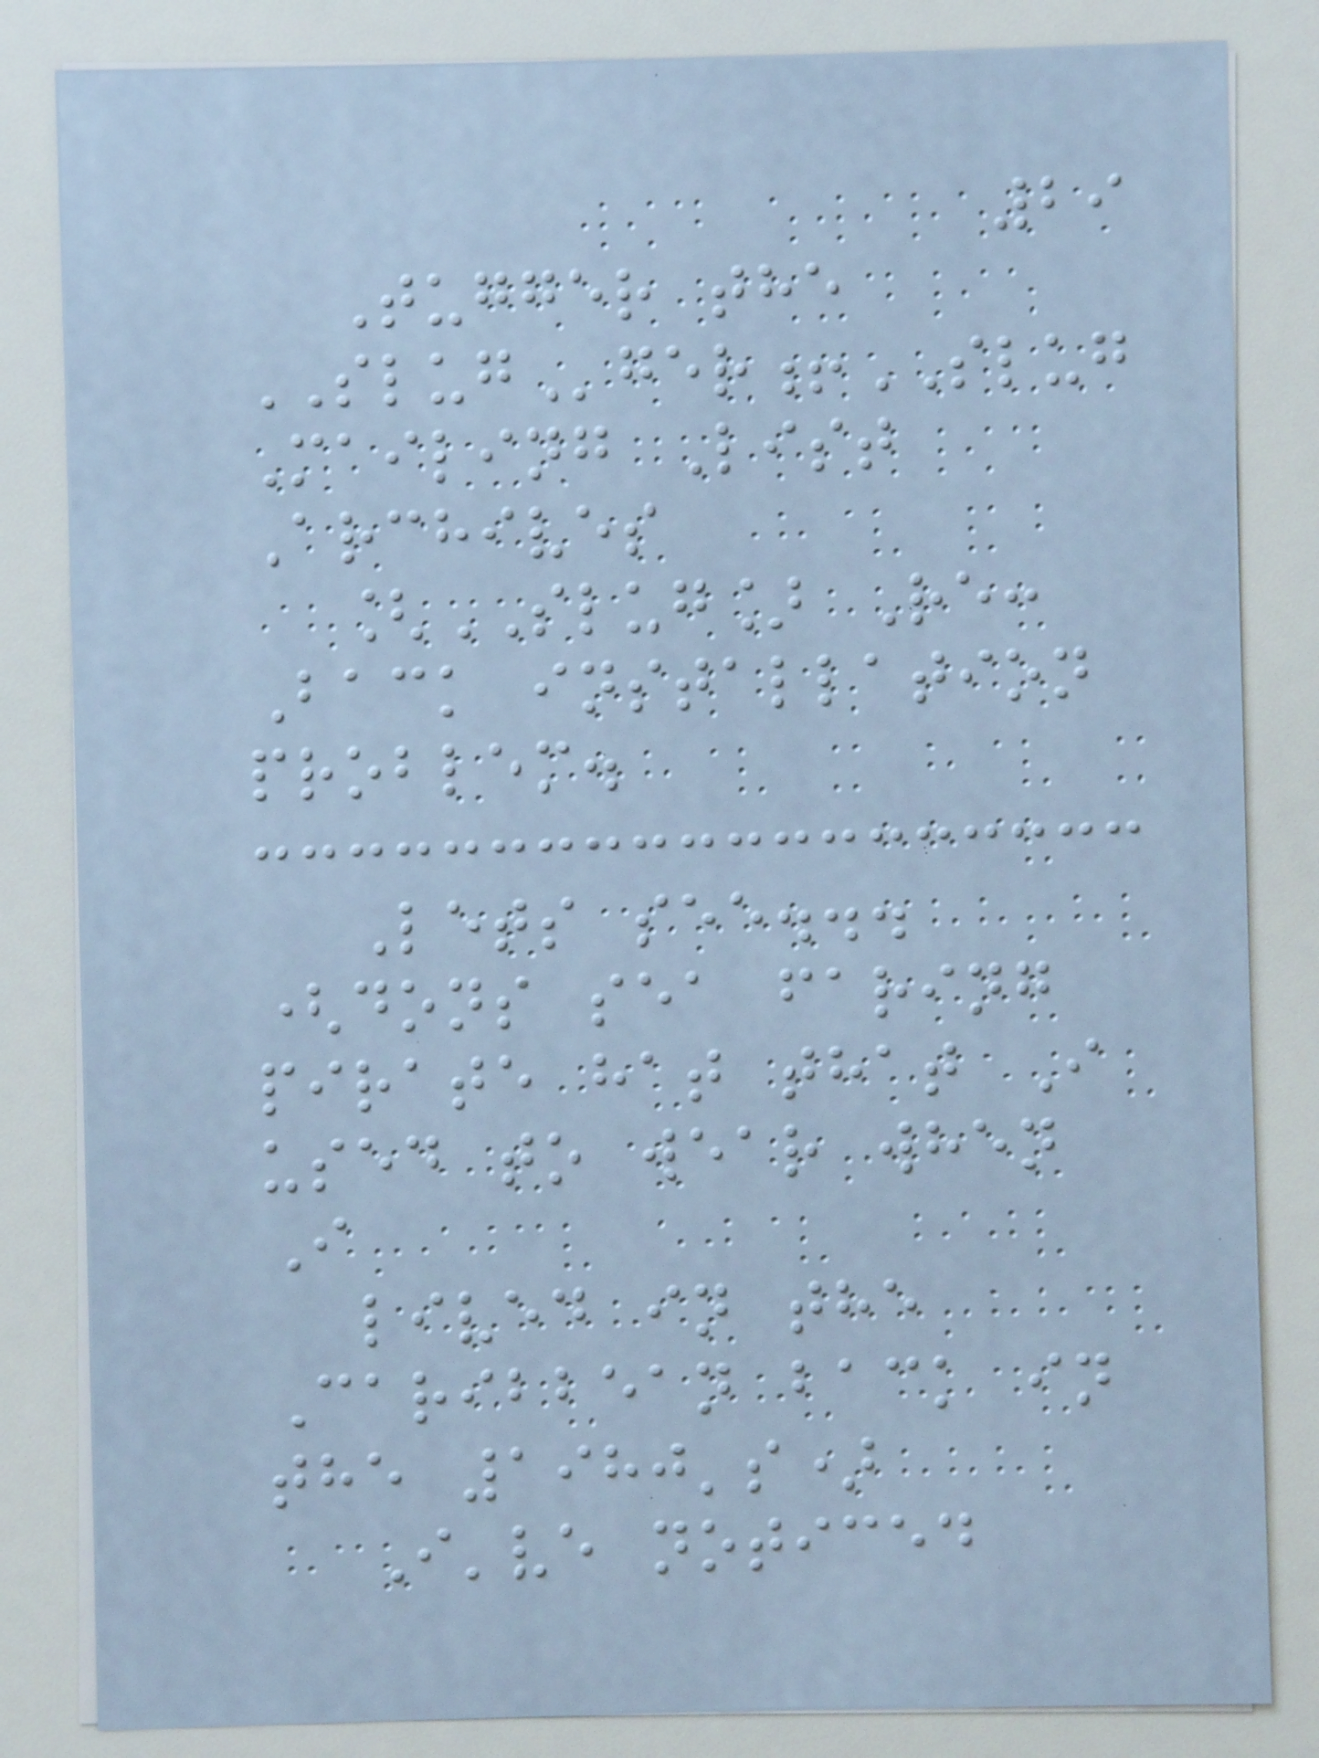29
Tugger the
SLUGger!SLUG
Mailing List
Archives
[SLUG] Re:
Back installation
problem.
Lets see...
(dons sea faring
pirate hat that I
used to wear when
I
lived in the
Caribbean back in
the 1980's)
I've noticed
